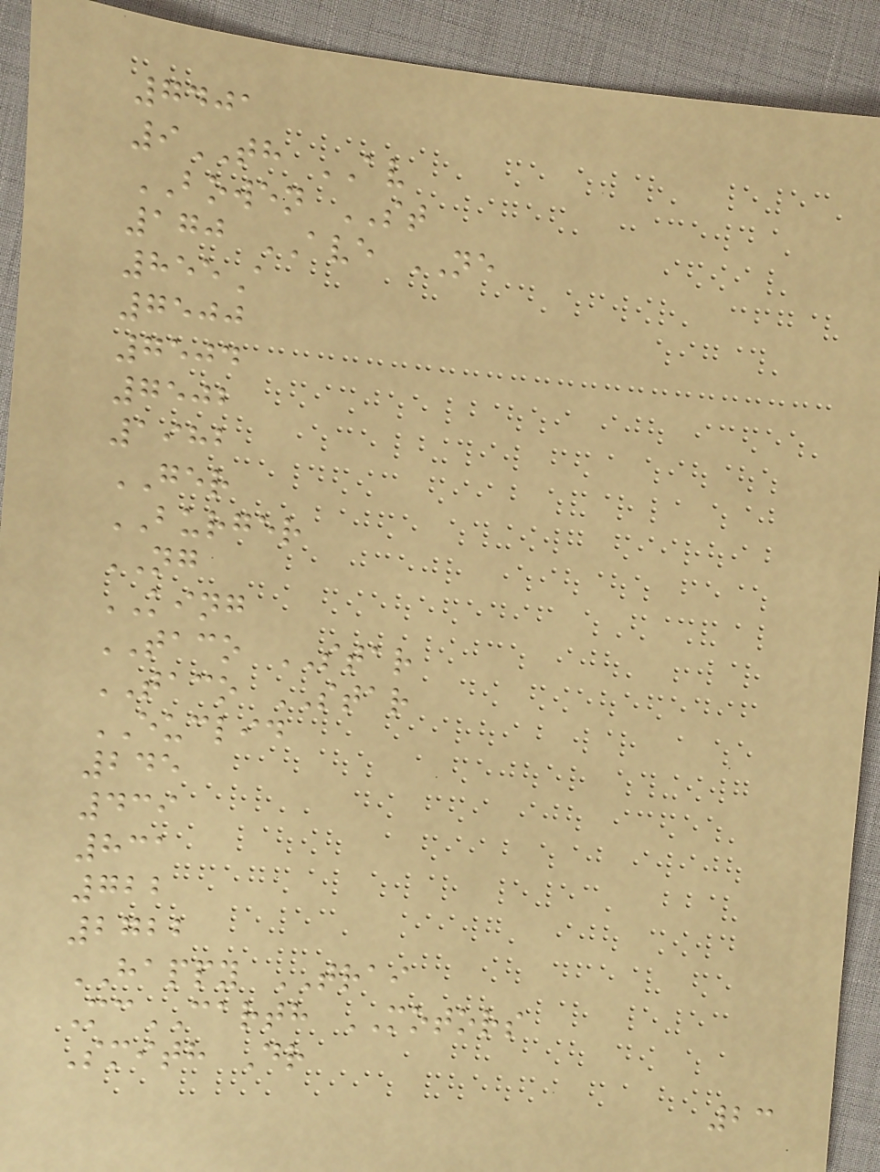7401
9TH AV
BOWEN ST
170 AVE NE
855A
7500
7504
7502
1982
GER
BURGER
NG
KING
TACO STAR
TACO STAR
EUCLID
245
439
831
722
2722
HAPPY TRAI
McCARTH MOTORS
Smith Dr
23
